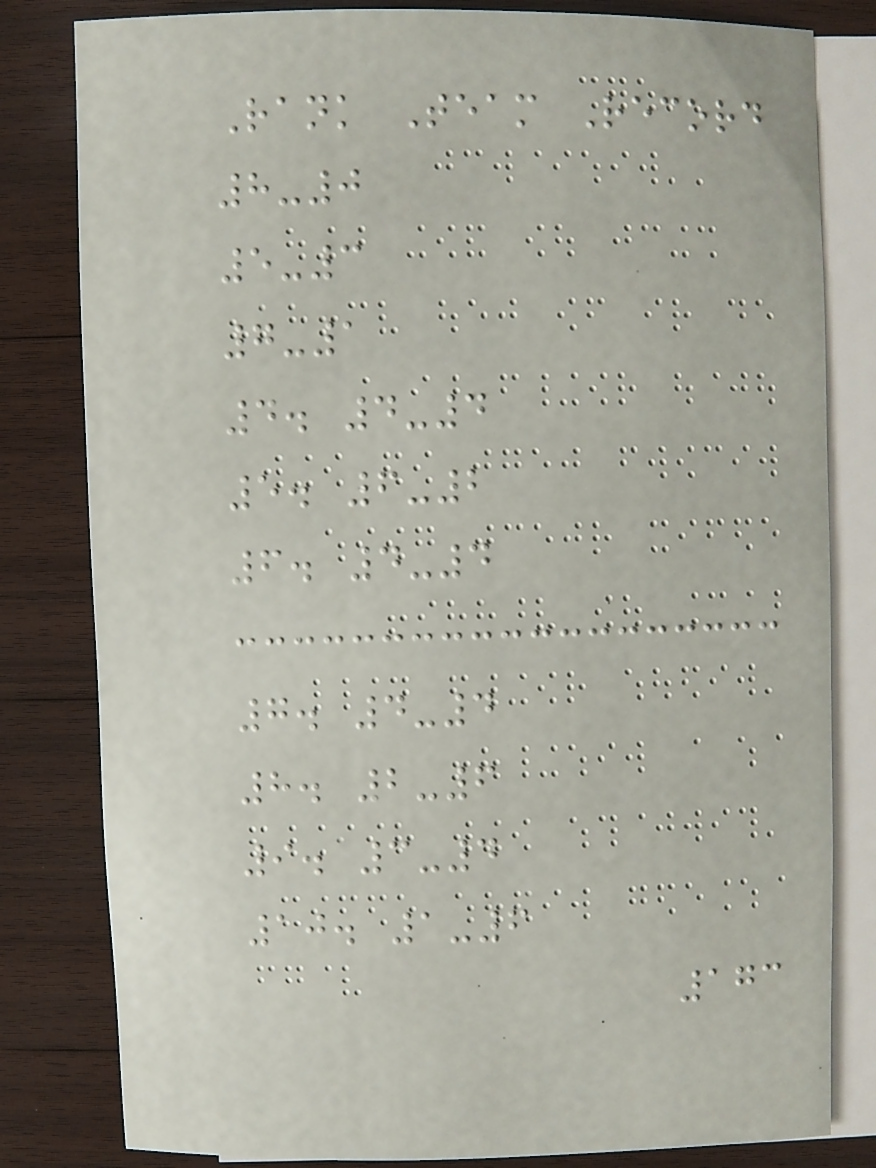Rank Team Record
8-0
5-3
7-1
4. 4-4
5. 6-2
6. 4-4
7. 4-4
8. 2-6
9. 3-4
10. 1-6
173
